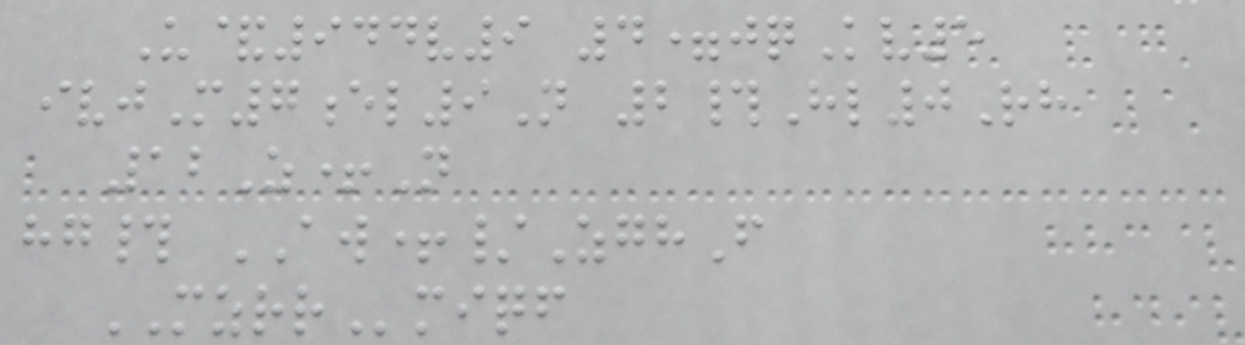U&944v9 4=jqKv5
ivjM7el9N 2#Hl0Rh
12Z+N
hg# AW+/ZghF
MZRRmiqf
